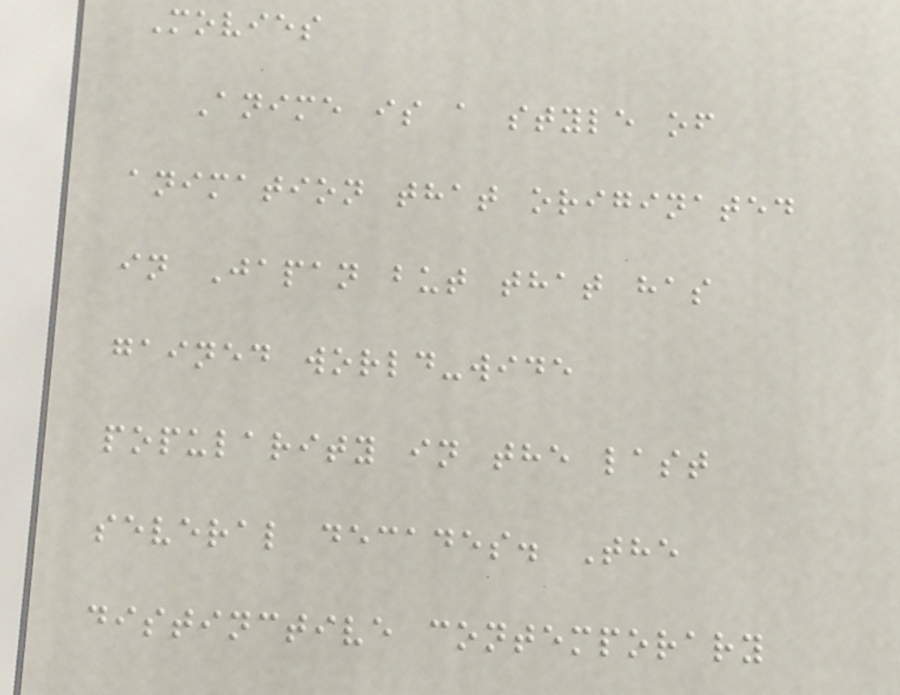Movies
Anime is a style of
animation that originated
in Japan but that has
gained world-wide
popularity in the last
several decades. The
distinctive contemporary
